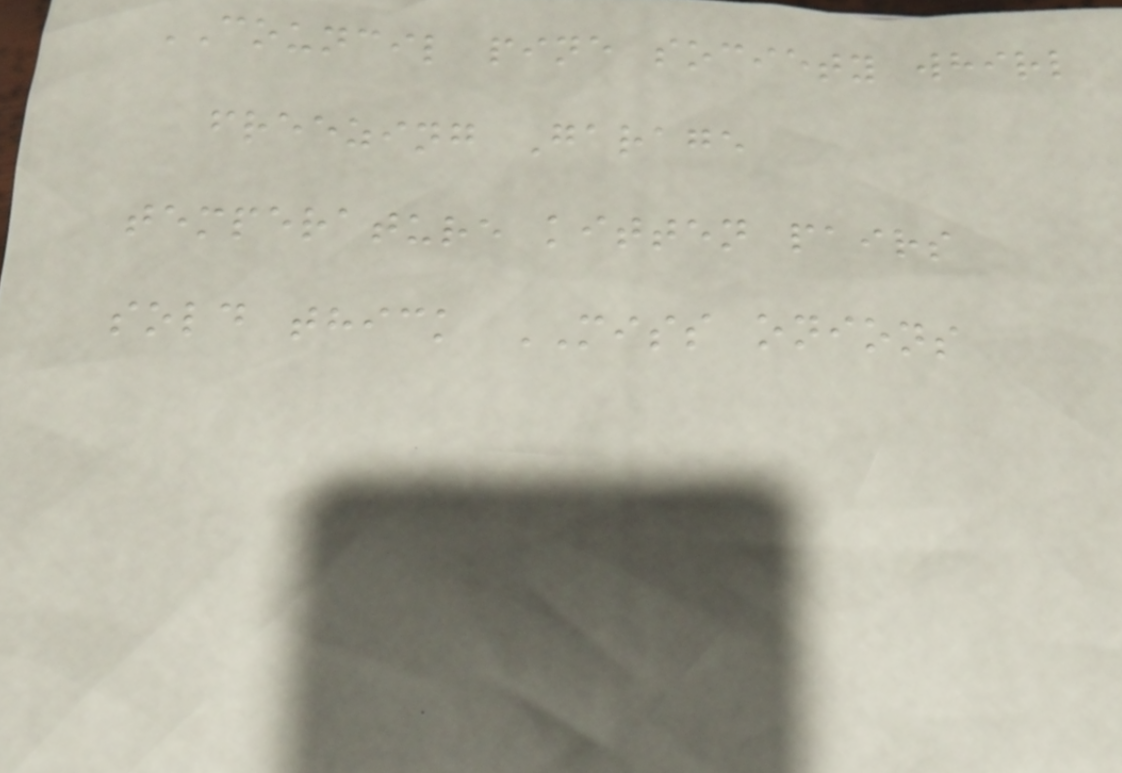COUNCIL pine society whirl
freezing Garage
temperature kitten pairs
sold thick MISS onions
